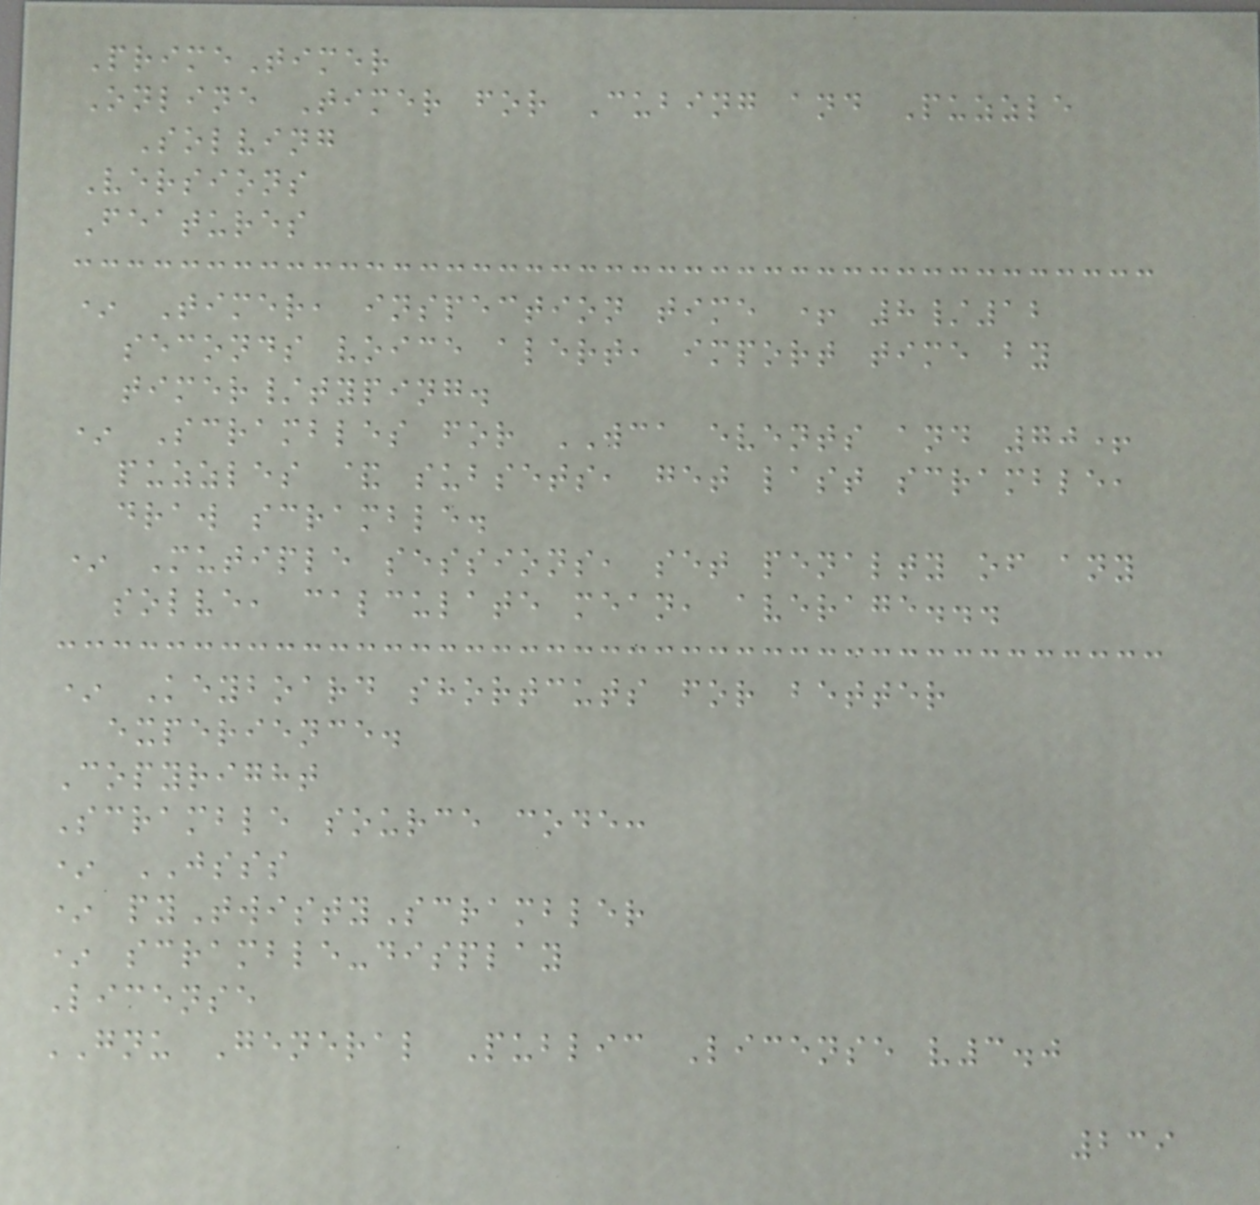PrimeTimer
Online Timer for Cubing and Puzzle
Solving
Versions
Features
* Timer, inspection time + 8/12
seconds voice alert, import time by
timer/typing.
* Scrambles for WCA events and 70+
puzzles & subsets, get last scramble,
draw scramble.
* Mutiple sessions, set penalty of any
solve, calculate mean, average...
* Keyboard shortcuts for better
experience.
Copyright
Scramble source code:
* JSSS
* pyTwistyScrambler
* scramble-display
License
GNU General Public License v3.0
239
